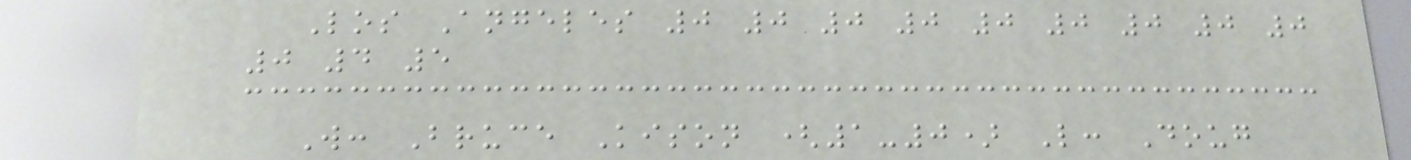Los Angeles 0 0 0 0 0 0 0 0 0
0 4 5
W: Bruce Kison (1-0) L: Doug
